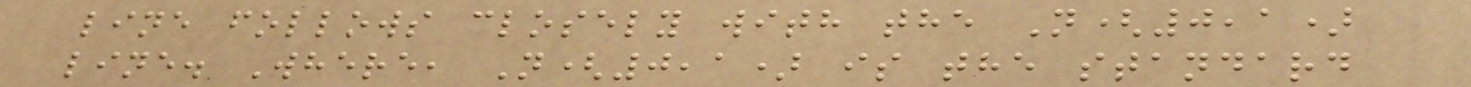line follows closely with the N(0,1)
line. Where, N(0,1) is the standard
